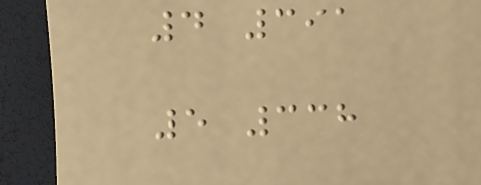4 391
5 338
